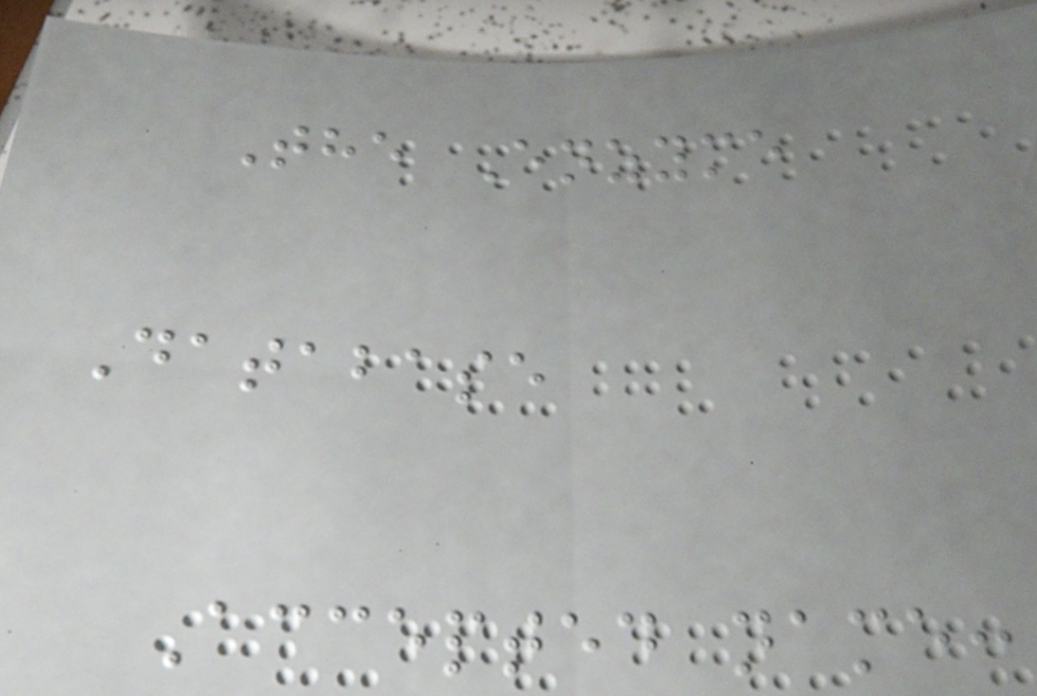The Enzyme
Database
Accepted name:
